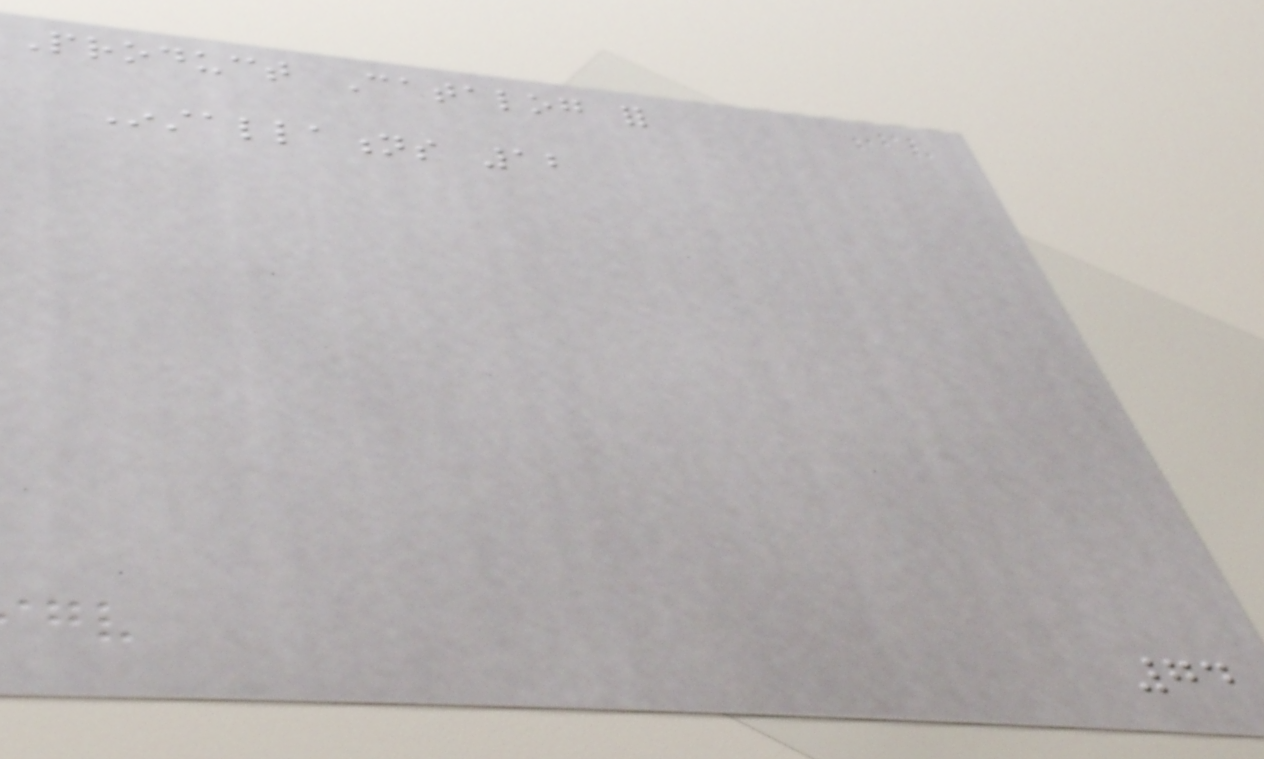Product Catalog for
Installations 12
74
